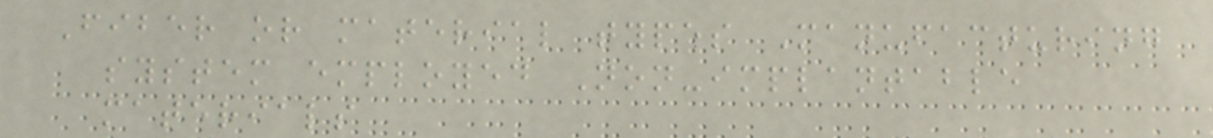Fiber or material types Manufacturing
system employed Non-implantable
materials
